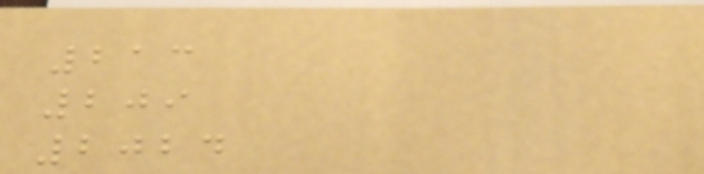213
209
2024
